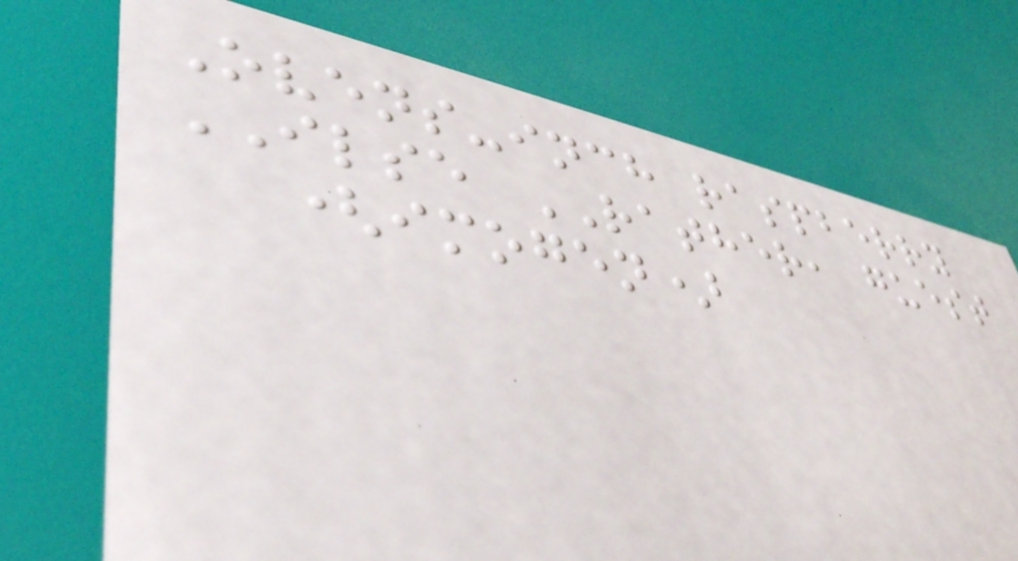Ovens-inch raspberry
ILSE RATHER, guest
(imogen)
